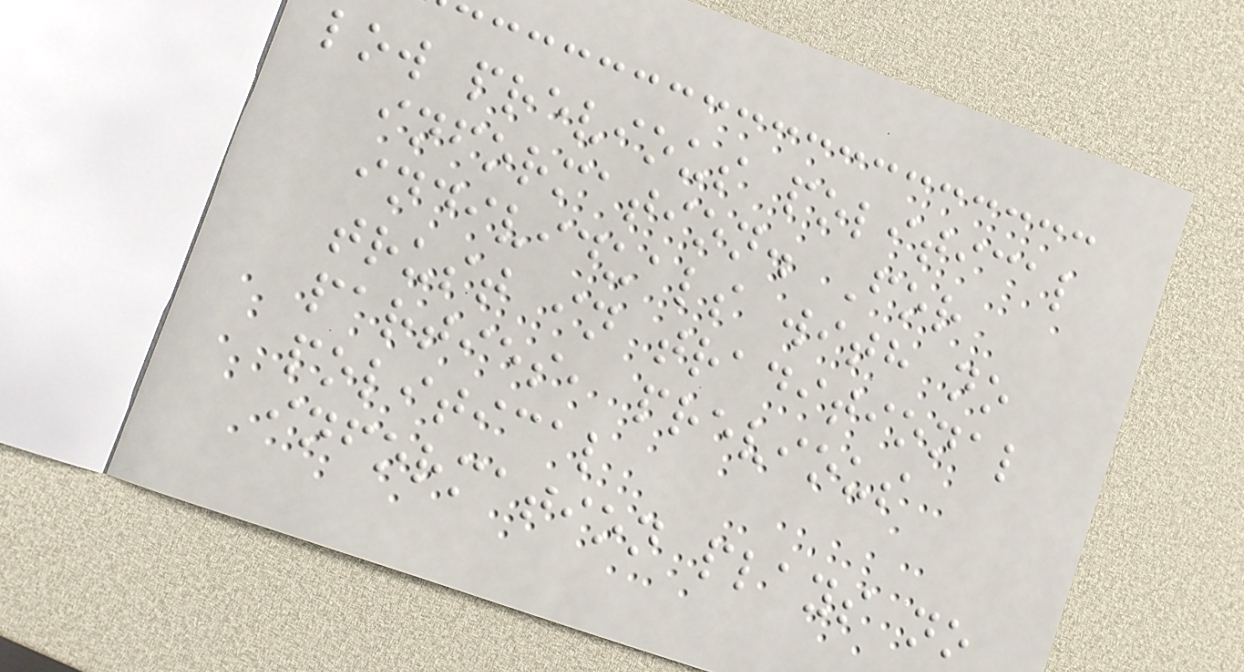low previous political
information. For
individuals with no
trust in traditional
parties, previous
political
information plays no
